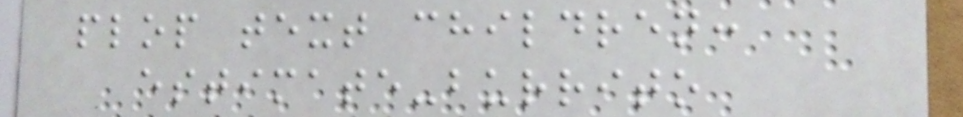plop text children:
estimate-burrito
